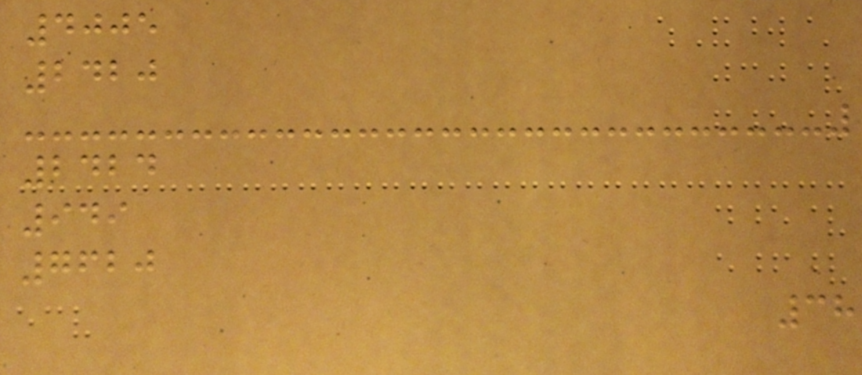4005
2420
2424
949
7620
38
